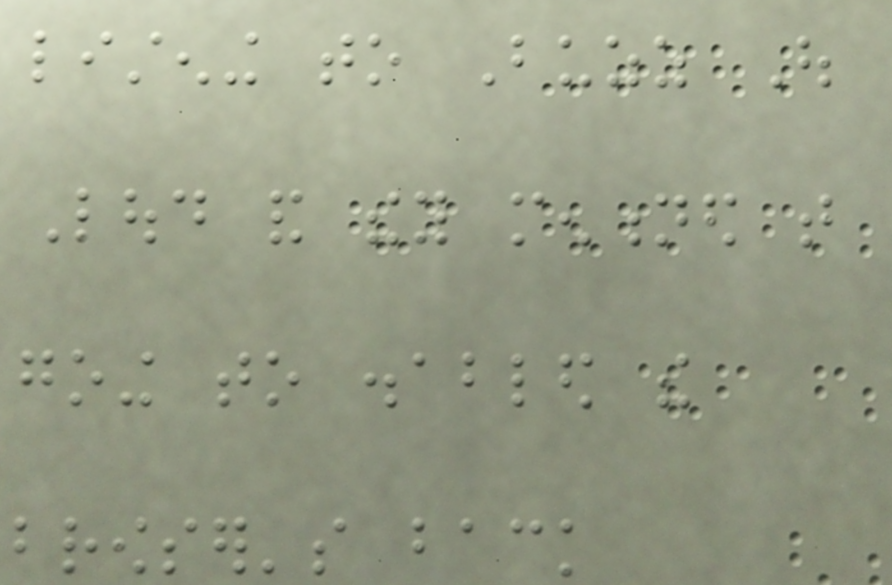listening to Buzz Out
Loud and they mentioned that
going to disabled the
browser's back
